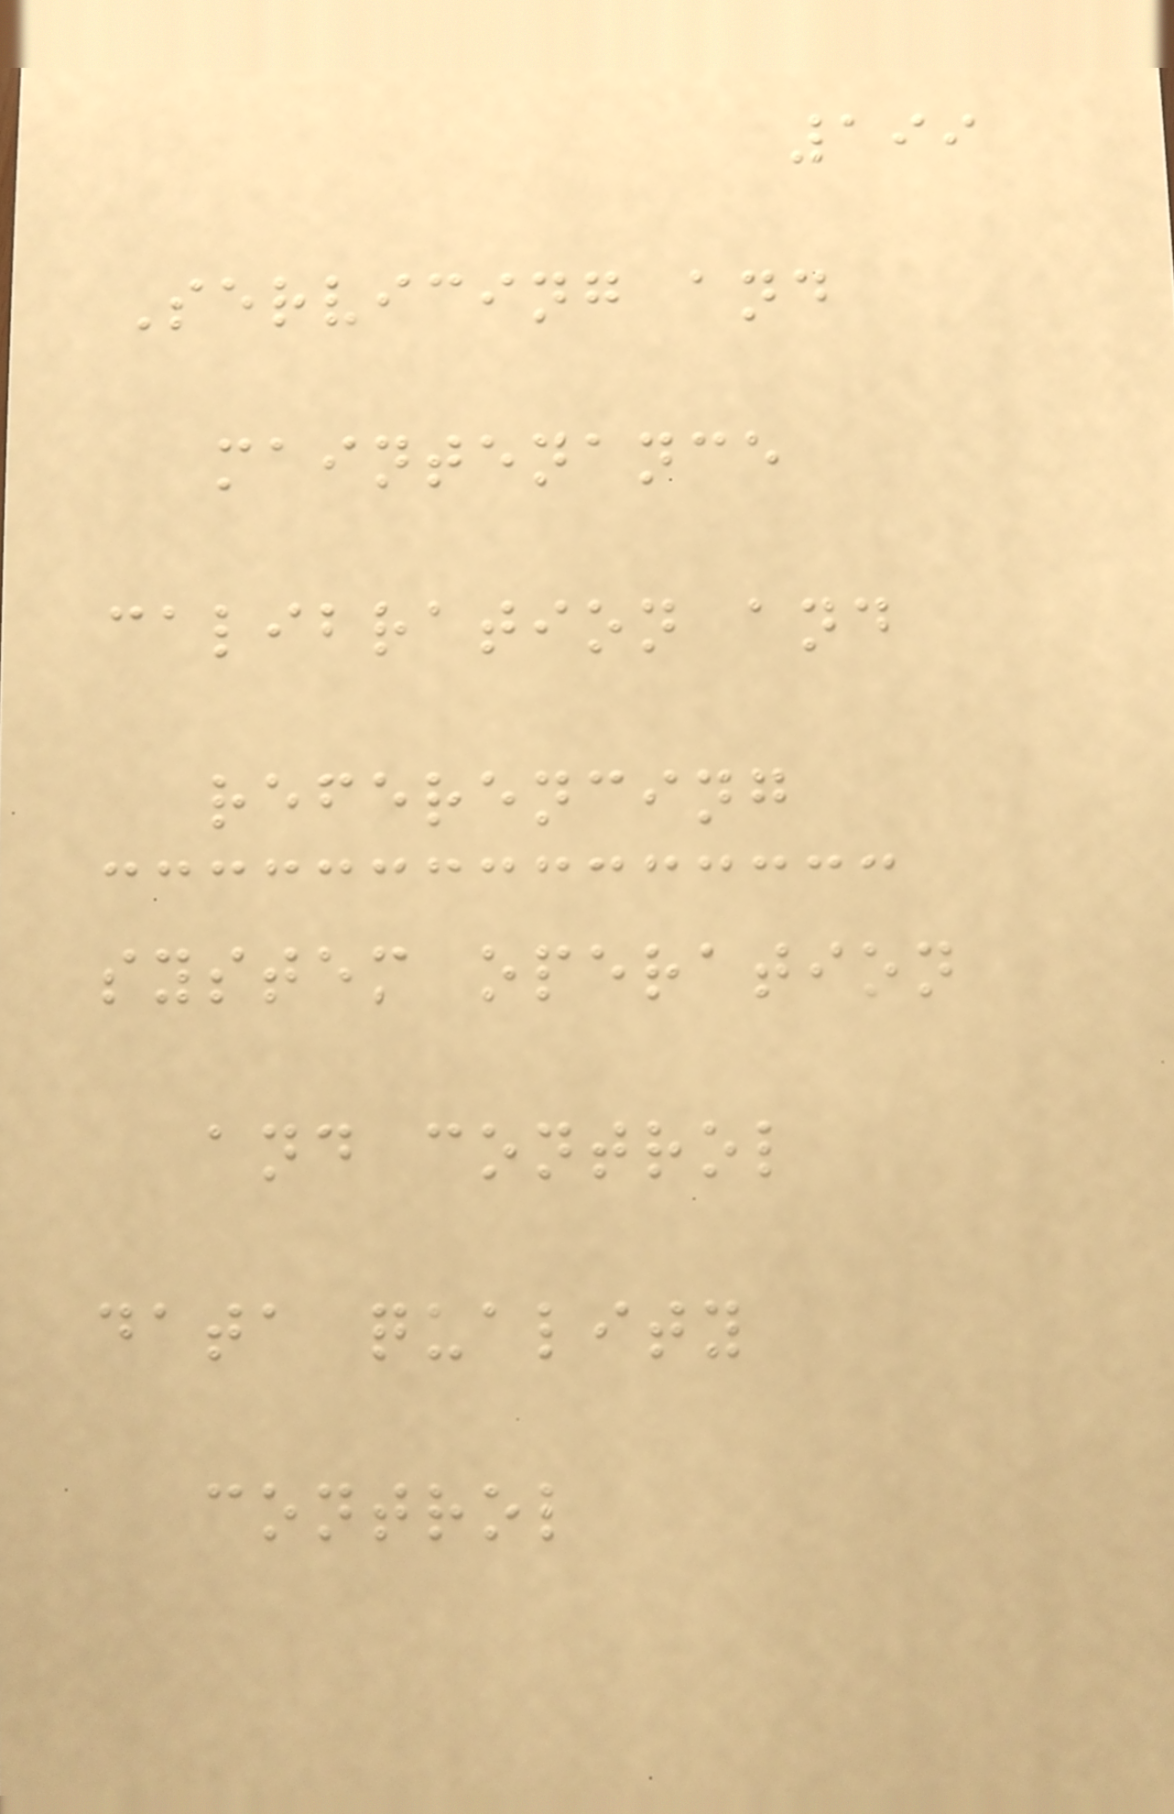199
Servicing and
maintenance
calibration and
referencing
system operation
and control
data quality
control
